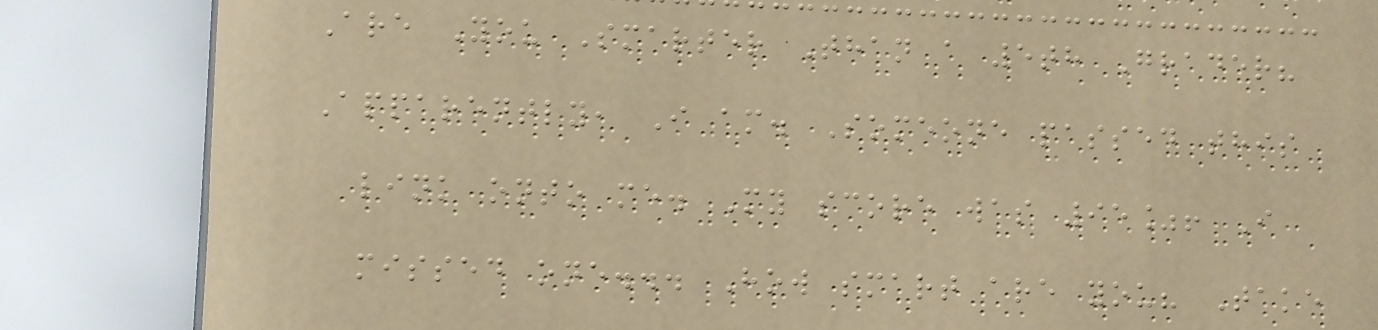Are You Smarter Than a 5th Grader?
Apparently, I am. Someone passed this
link onto me. My score was 95%! I
missed one... How smart are you? Take
